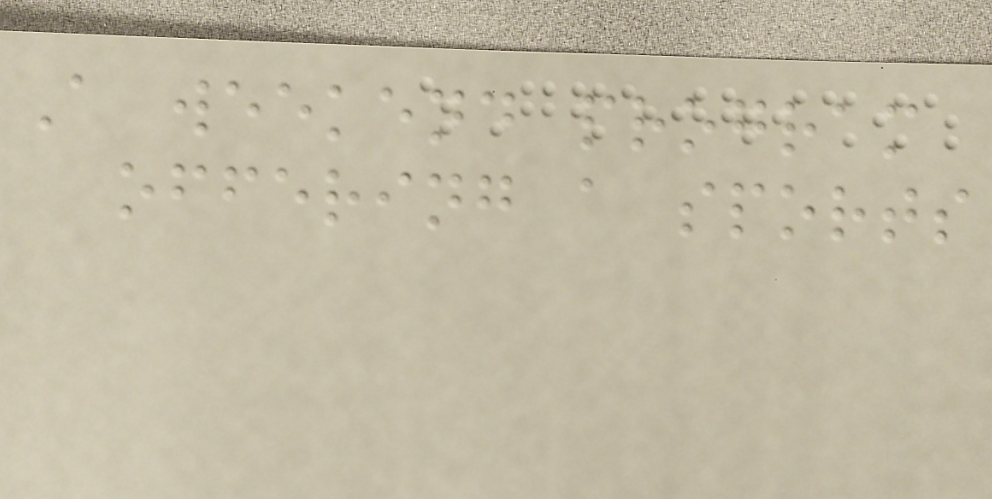A weekend program
offering a sports
